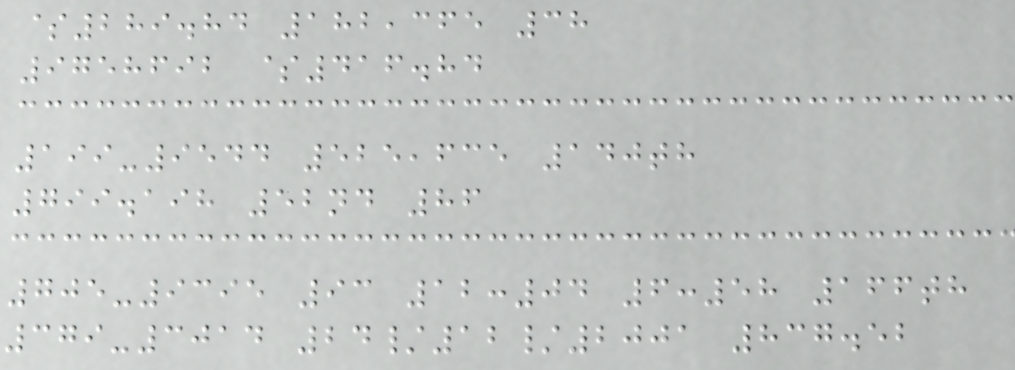$289.84 182,365 38
9758692 $416.84
199-9544 525,635 140th
799.198 52nd 86
705-9395 93 12:04 6:58 166th
379-3014 24/12/2001 837.52
